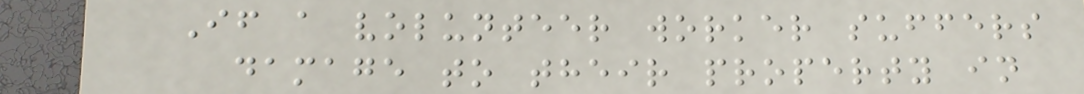If a volunteer worker suffers
damage to their property in
